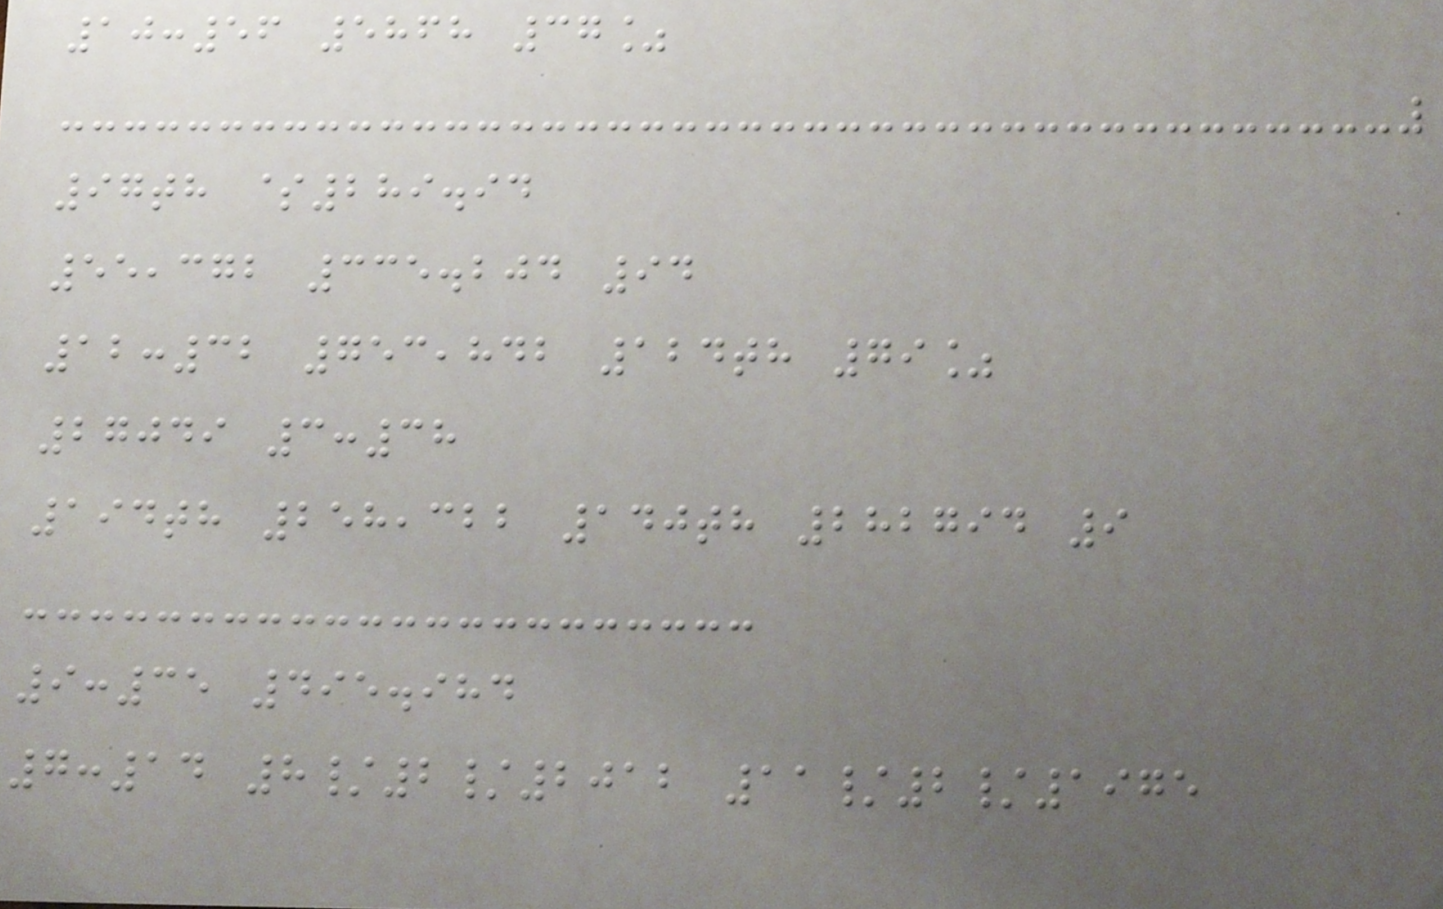10:56 5868 37%
97th $289.94
55,372 335.204 94
12:32 753,842 124th 79%
27049 3:38
194th 258,322 140th 282794 9
9:35 495.984
7:14 8/2/2012 11/2/1975
